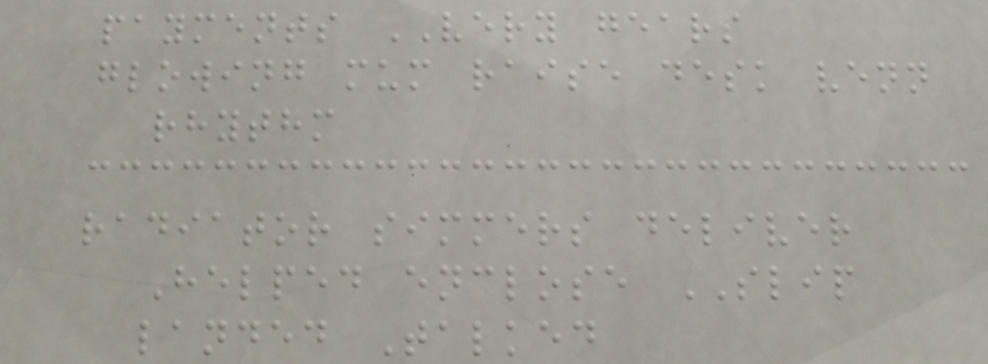payments VERY gears
glowing mum raise desk venn
rhythm
radiator simmers deliver
Helped enclose SLIP
landed Talked
